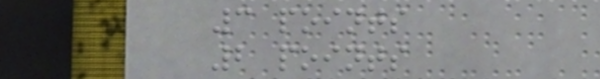3 points
2 points
